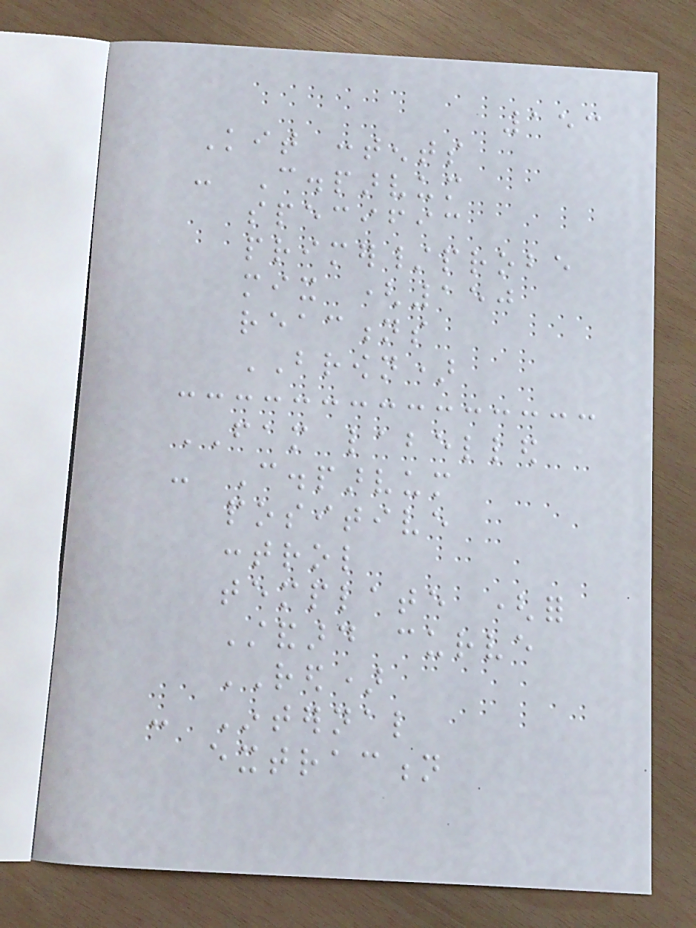153
Kit contents
- C.parvum
specific
primer/probe
mix (150
reactions
BROWN)
FAM labelled
- C.parvum
positive
control
template (for
Standard curve
RED)
- Internal
extraction
